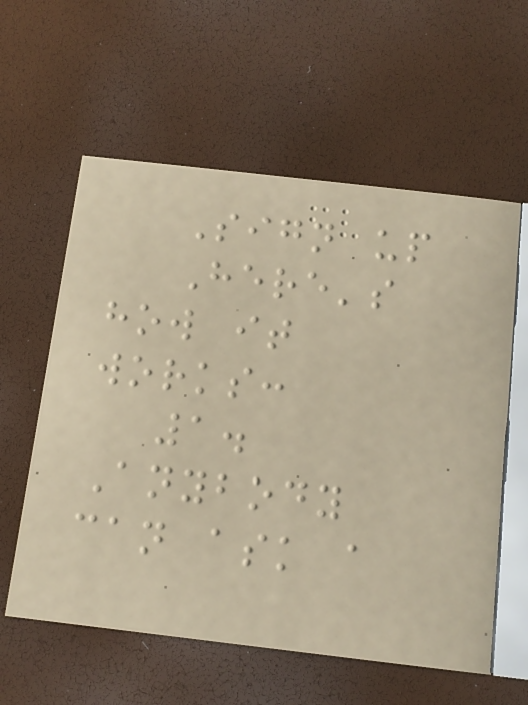Sign up
Here's
how it
works:
1.
Anybody
can ask a
